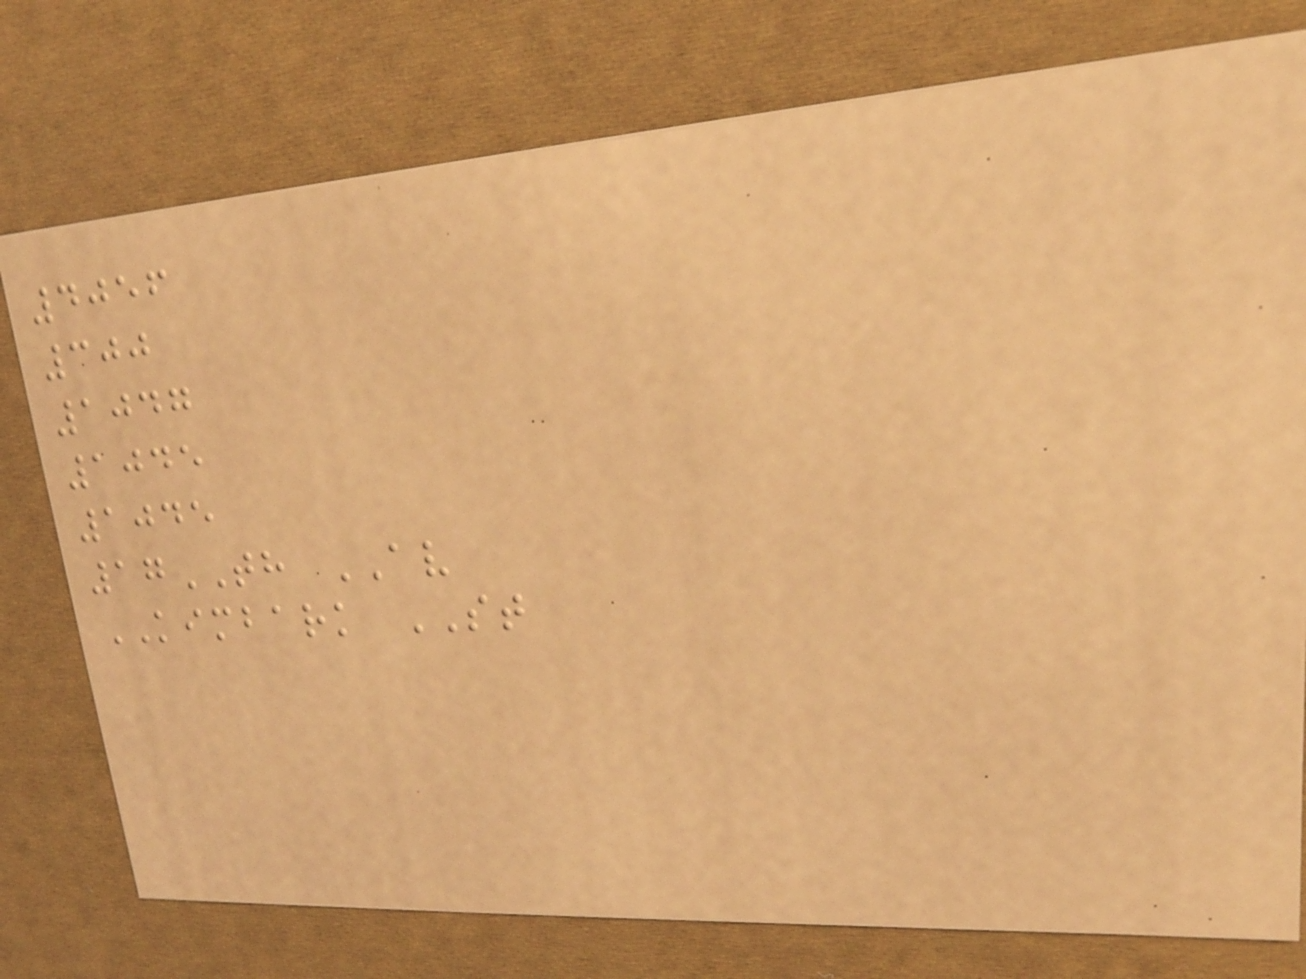4056
300
1047
1045
1045
17TH AV
KIMBARK ST
